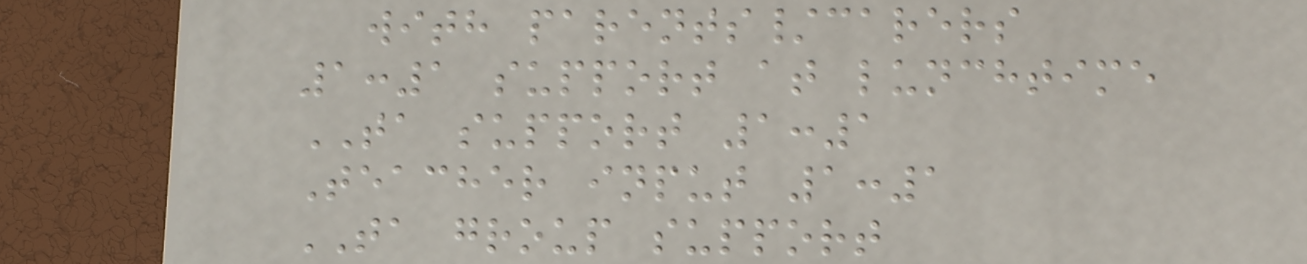with parents/carers
1:1 support at lunchtime
TA support 1:1
Teacher input 1:1
TA group support
